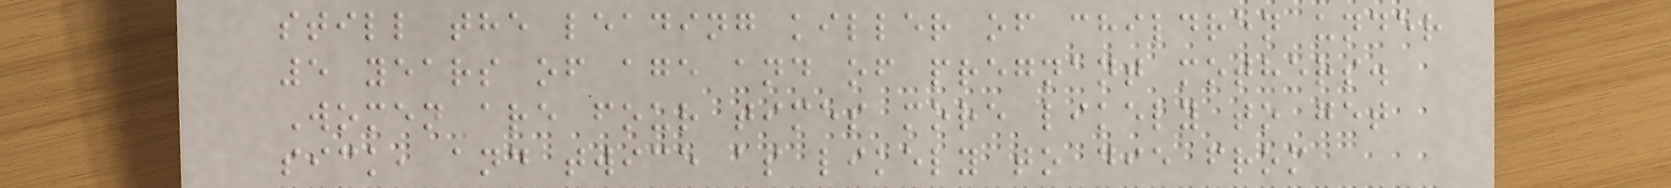still the leading killer of children under
5 years of age and of pregnant mothers.
Women are four times more likely to get
sick, and twice as likely to die from
